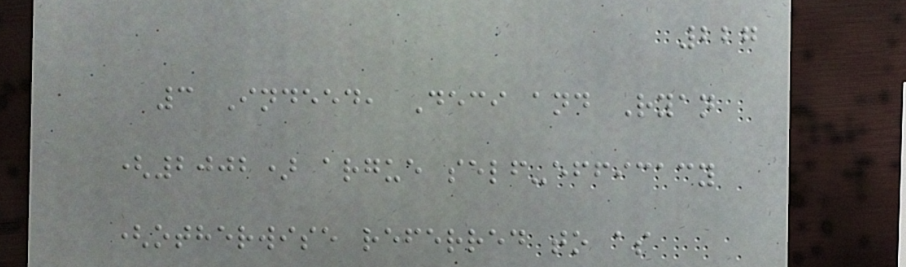227
3 Indeed, Deci and Ryan
(2002) argue self-efficacy
(otherwise referred to as
